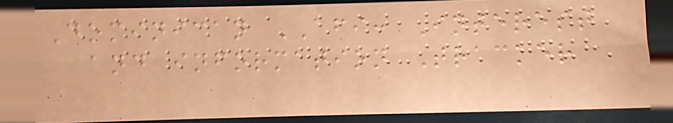Dominican AFI: Interest
and information Tracker
